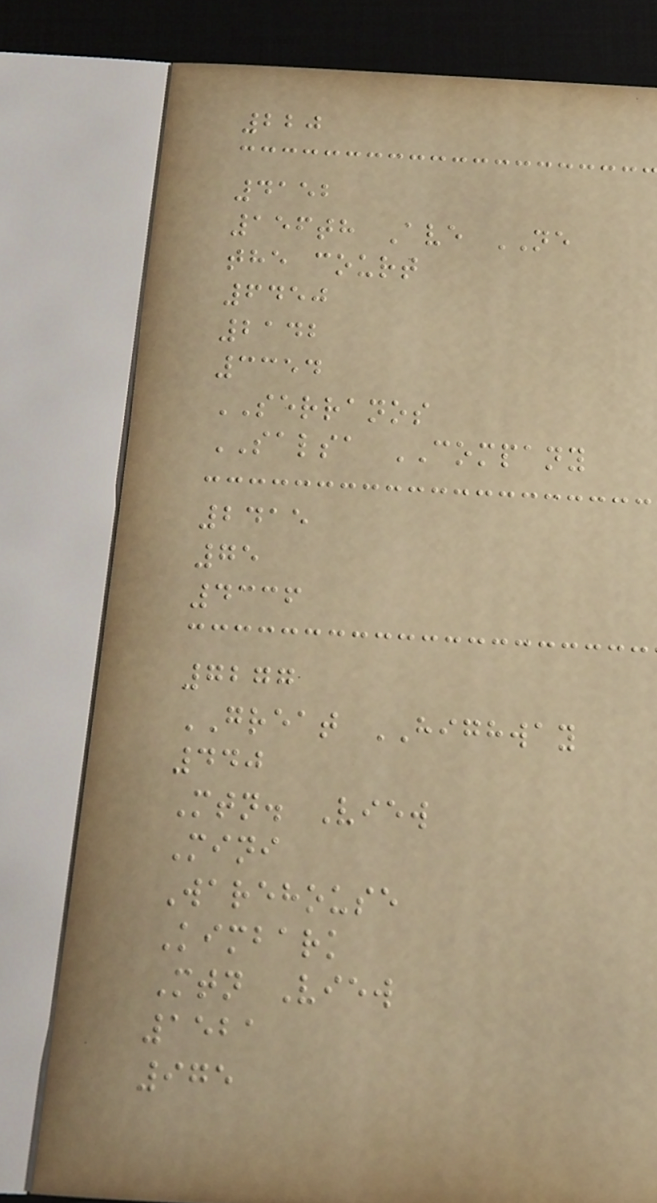220
4152
156th Ave NE
the court
6450
2142
3354
SERRANOS
SALSA COMPANY
2415
75
4336
7277
GREAT HIGHWAY
440
Mtn. View
Mini
Warehouse
Kimbark
Mtn View
1521
975
